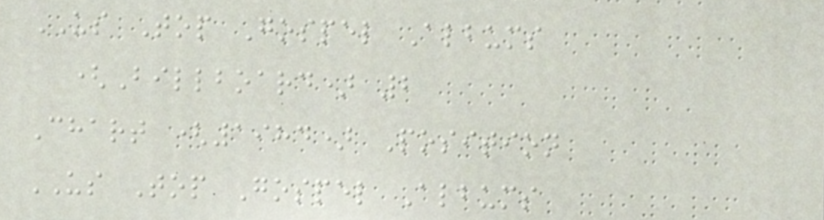US Top Gospel Albums
(Billboard) 2
Chart (1984) Position
US Top Gospel Albums
